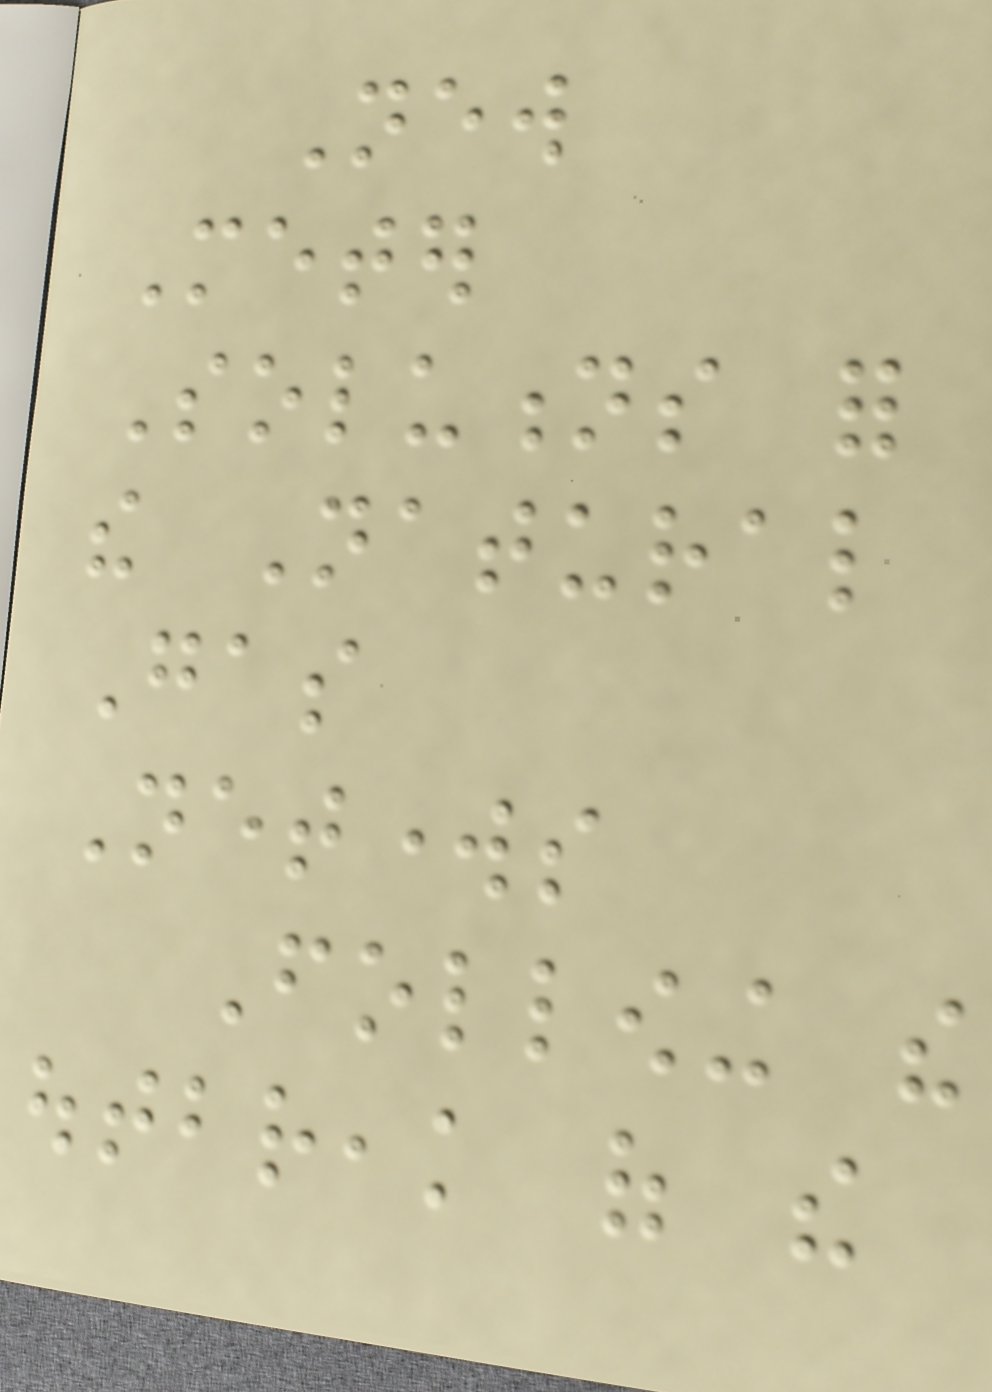New
Meter
Solutions for
the Natural
Gas
Networks
Following the
outbreak of the
